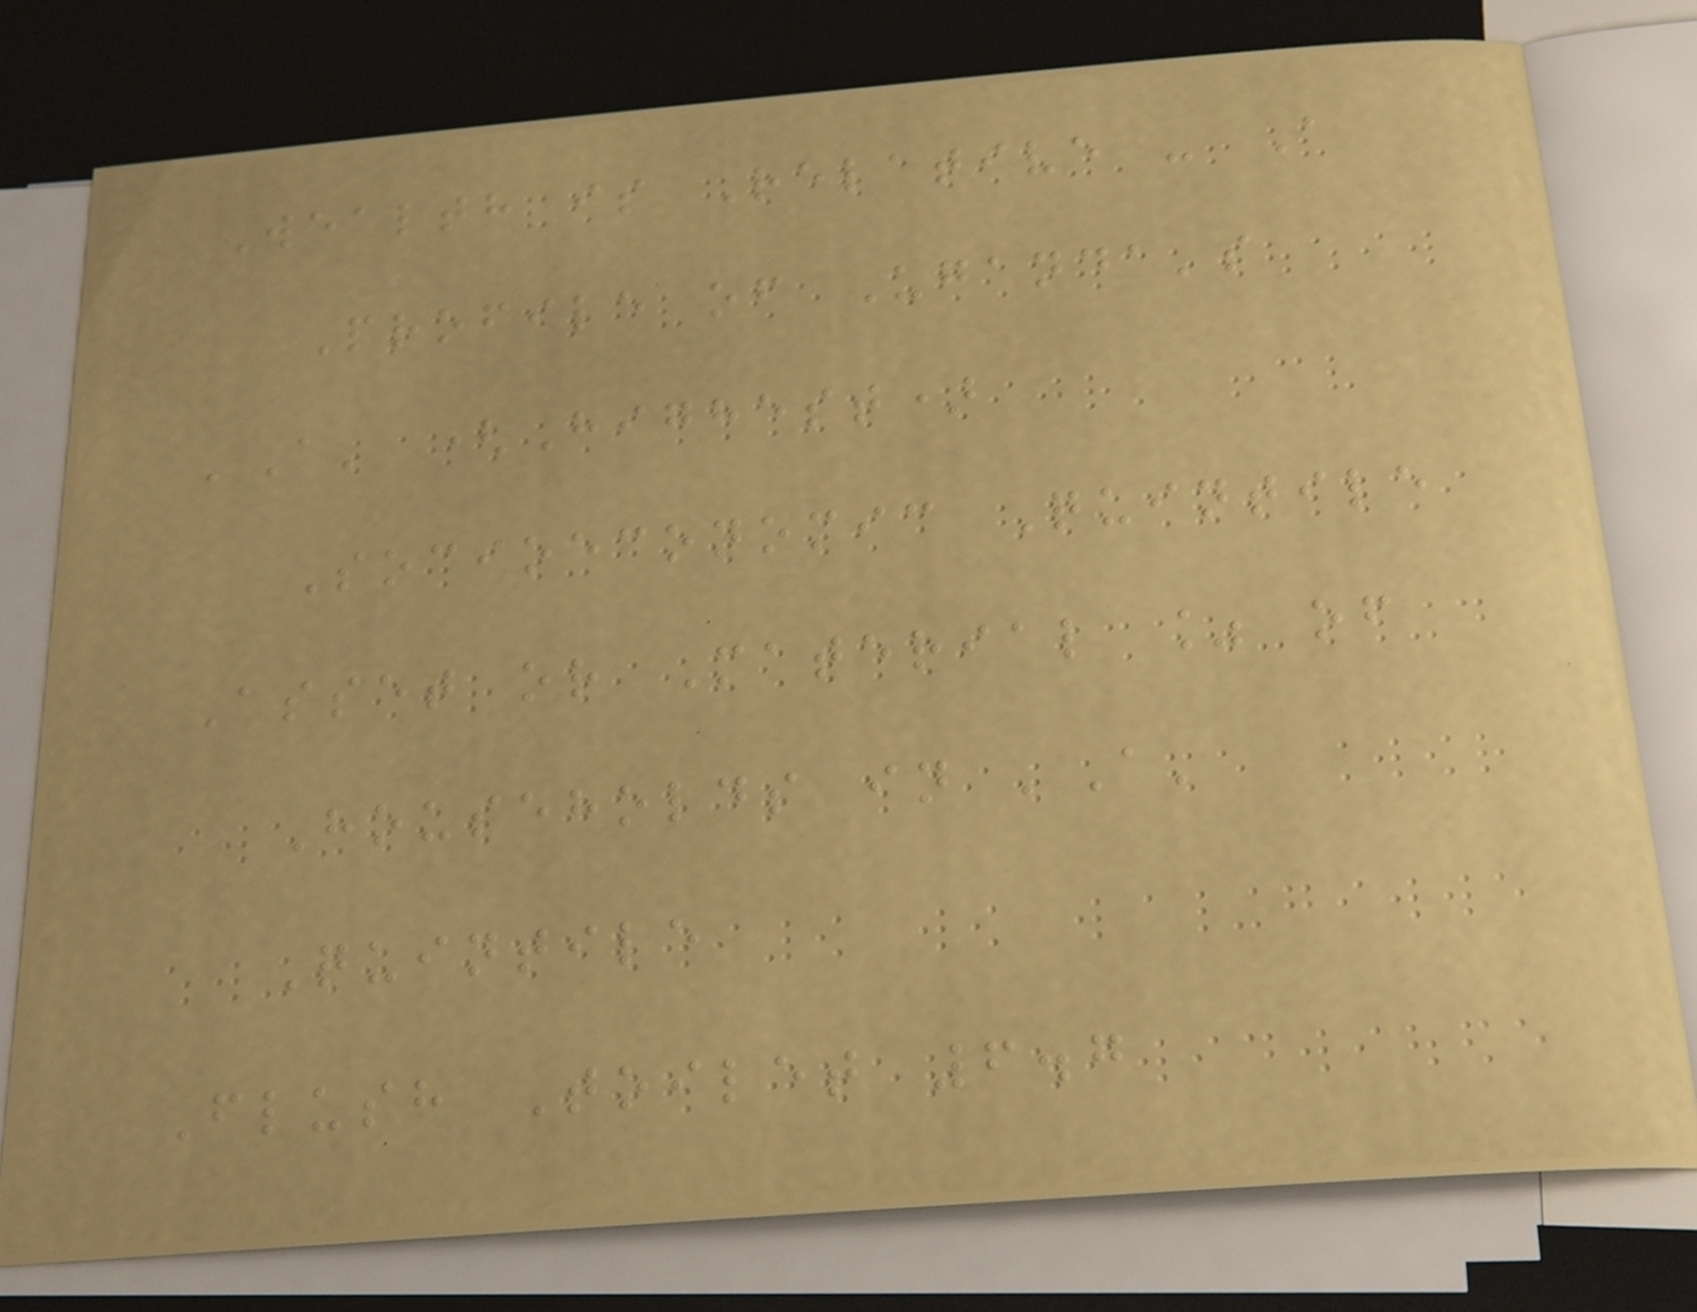Wealth is Relative - A
Profile of Uganda's
'A' (Highest)
Socioeconomic Quintile
Asset or Material % of
Households in 'A'
Quintile
Flush Toilet 6.7
